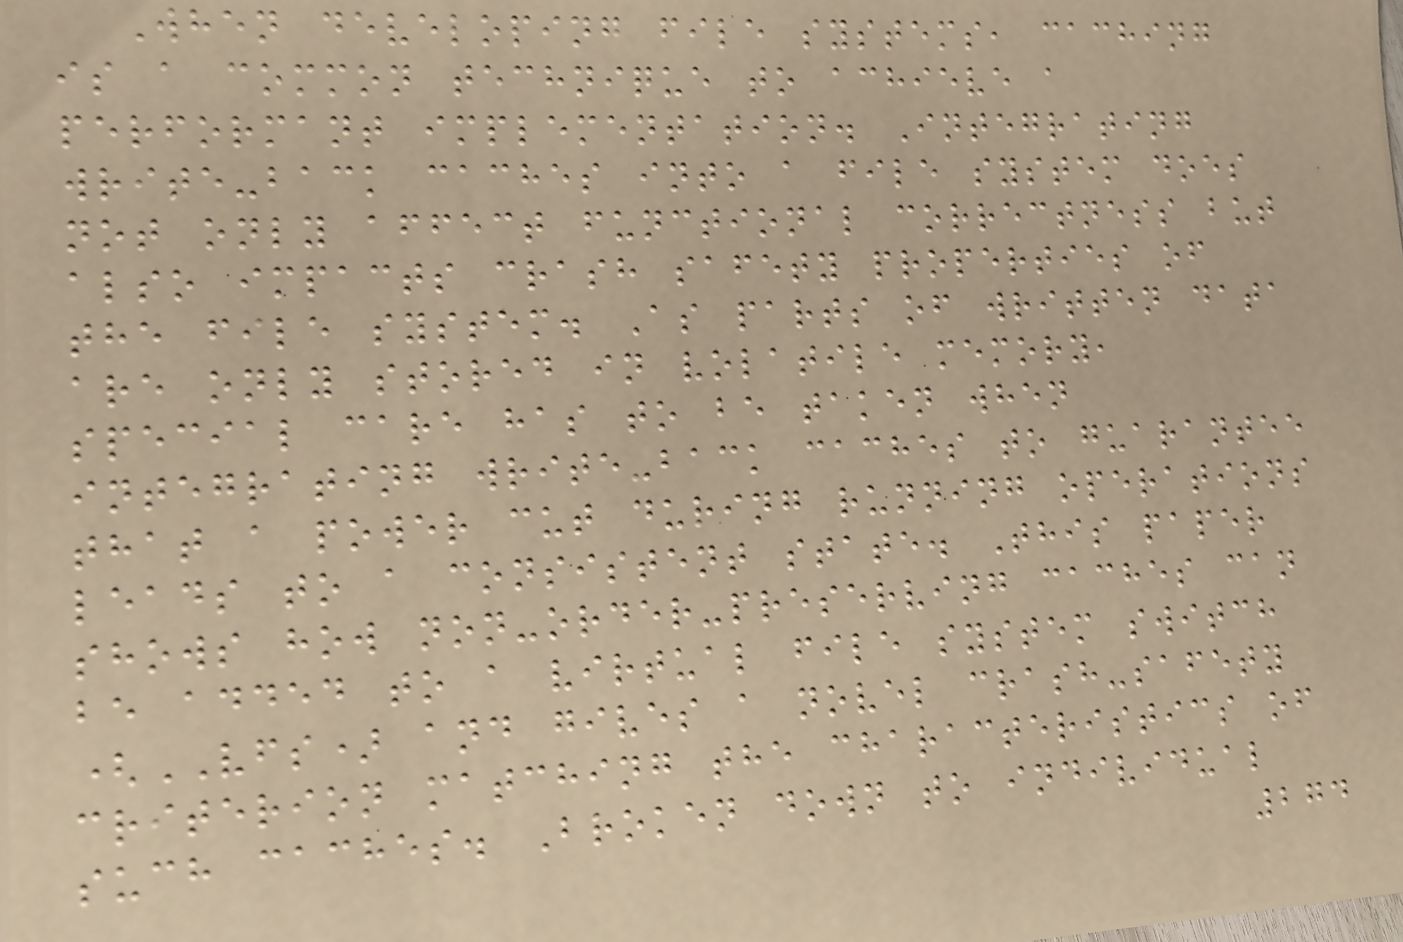When developing file systems, caching
is a common technique to achieve a
performant implementation. Integrating
write-back caches into a file system does
not only affect functional correctness but
also impacts crash safety properties of
the file system. As parts of written data
are only stored in volatile memory,
special care has to be taken when
integrating write-back caches to guarantee
that a power cut during running operations
leads to a consistent state. This paper
shows how non-order-preserving caches can
be added to a virtual file system switch
(VFS) and gives a novel crash-safety
criterion matching the characteristics of
such caches. Broken down to individual
274
